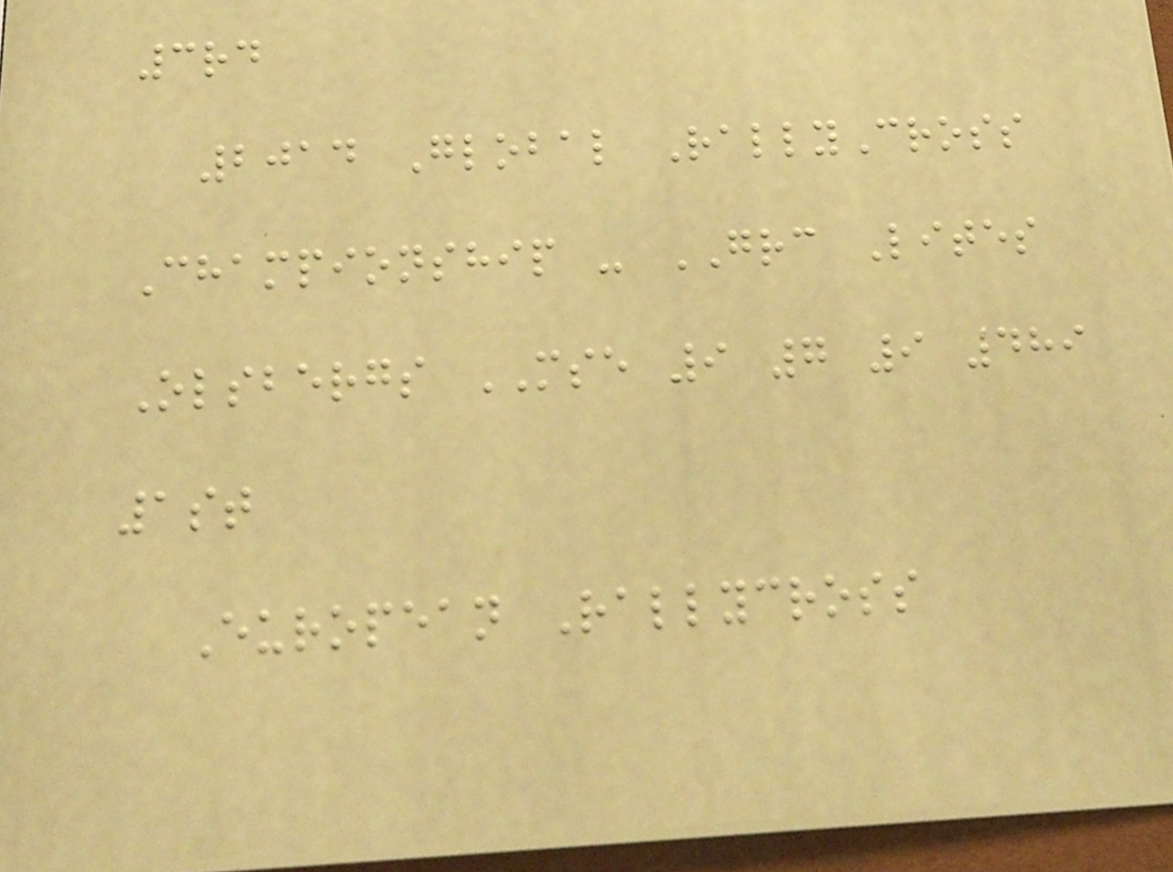3rd
2014 Global RallyCross
Championship - GRC Lites
Olsbergs MSE 9 7 9 489
1st
European Rallycross
